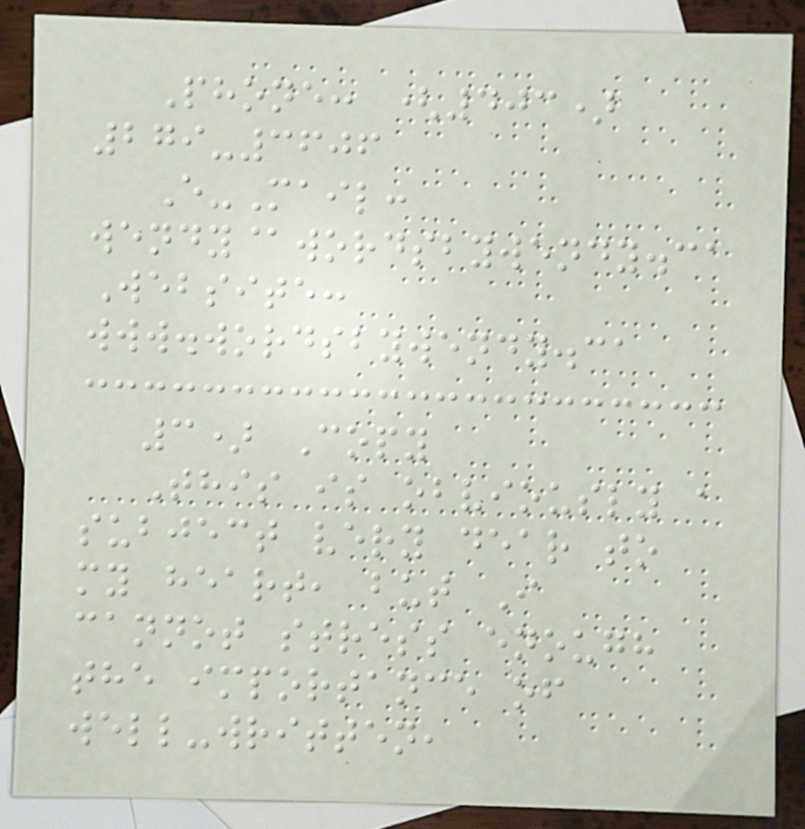Phone: (403)
279-3606
E-Mail:
wendy@wordsbywendy.ca
Website:
www.wordsbywendy.ca
3) Copy
This is obviously a
subject very dear to
my heart, but I
cannot stress enough
the importance of
well-written,
